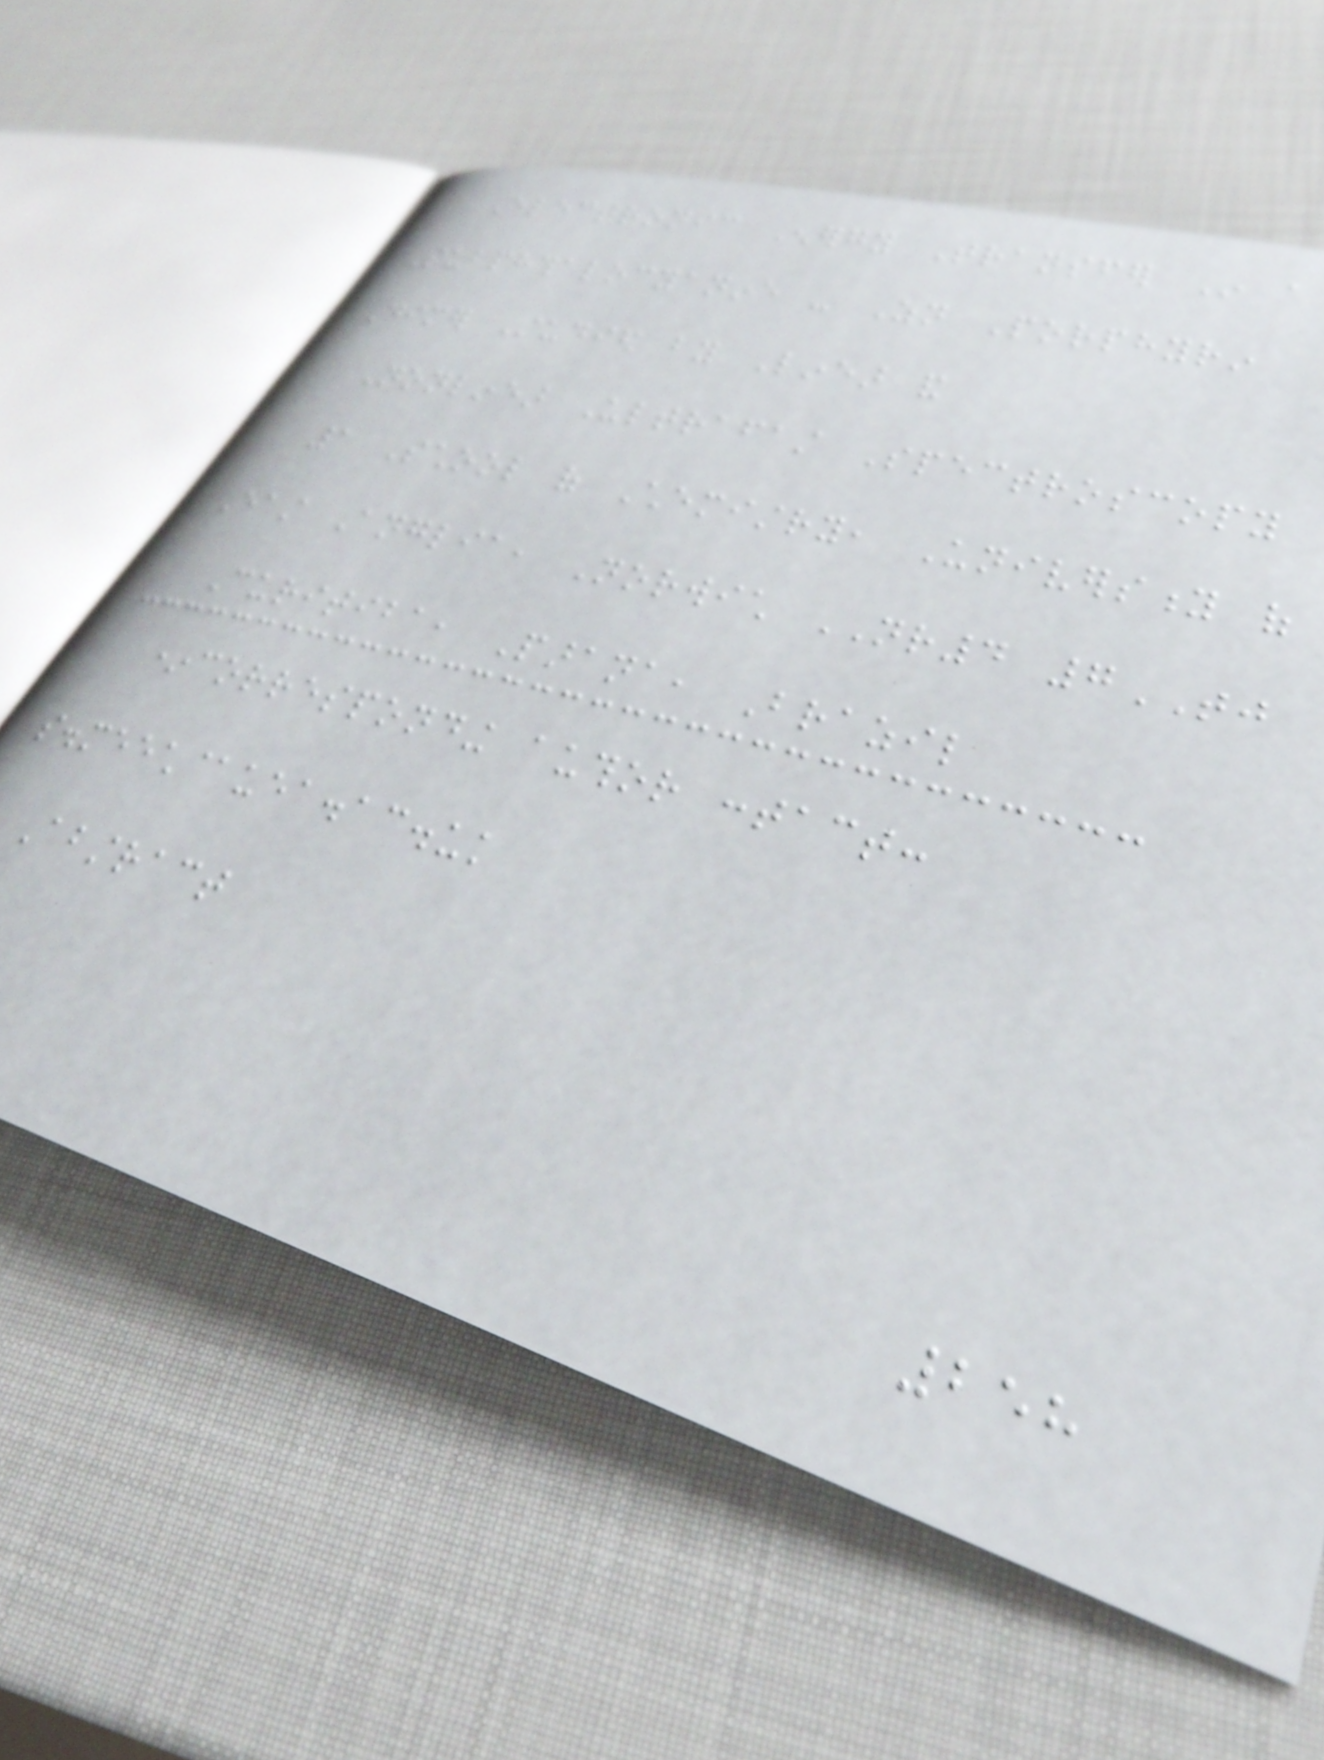Electronic Energy Transfer In a
Subphthalocyanine - Zn Porphyrin
Dimer Studied by Linear and
Nonlinear Ultrafast Spectroscopy
1 School of Chemistry, University of
East Anglia, Norwich NR4 7TJ
Curitiba, Parana, Brazil
*corresponding author contact:
s.meech@uea.ac.uk
Abstract
258
